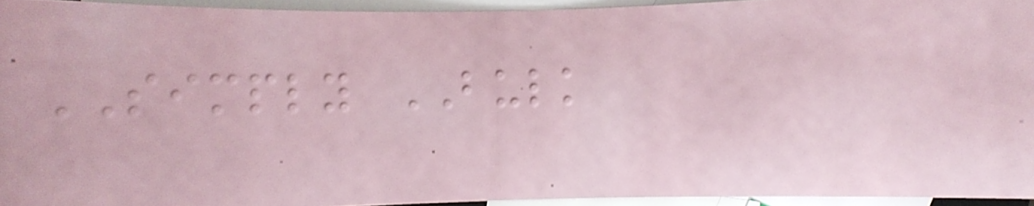SIMPLY BULK
